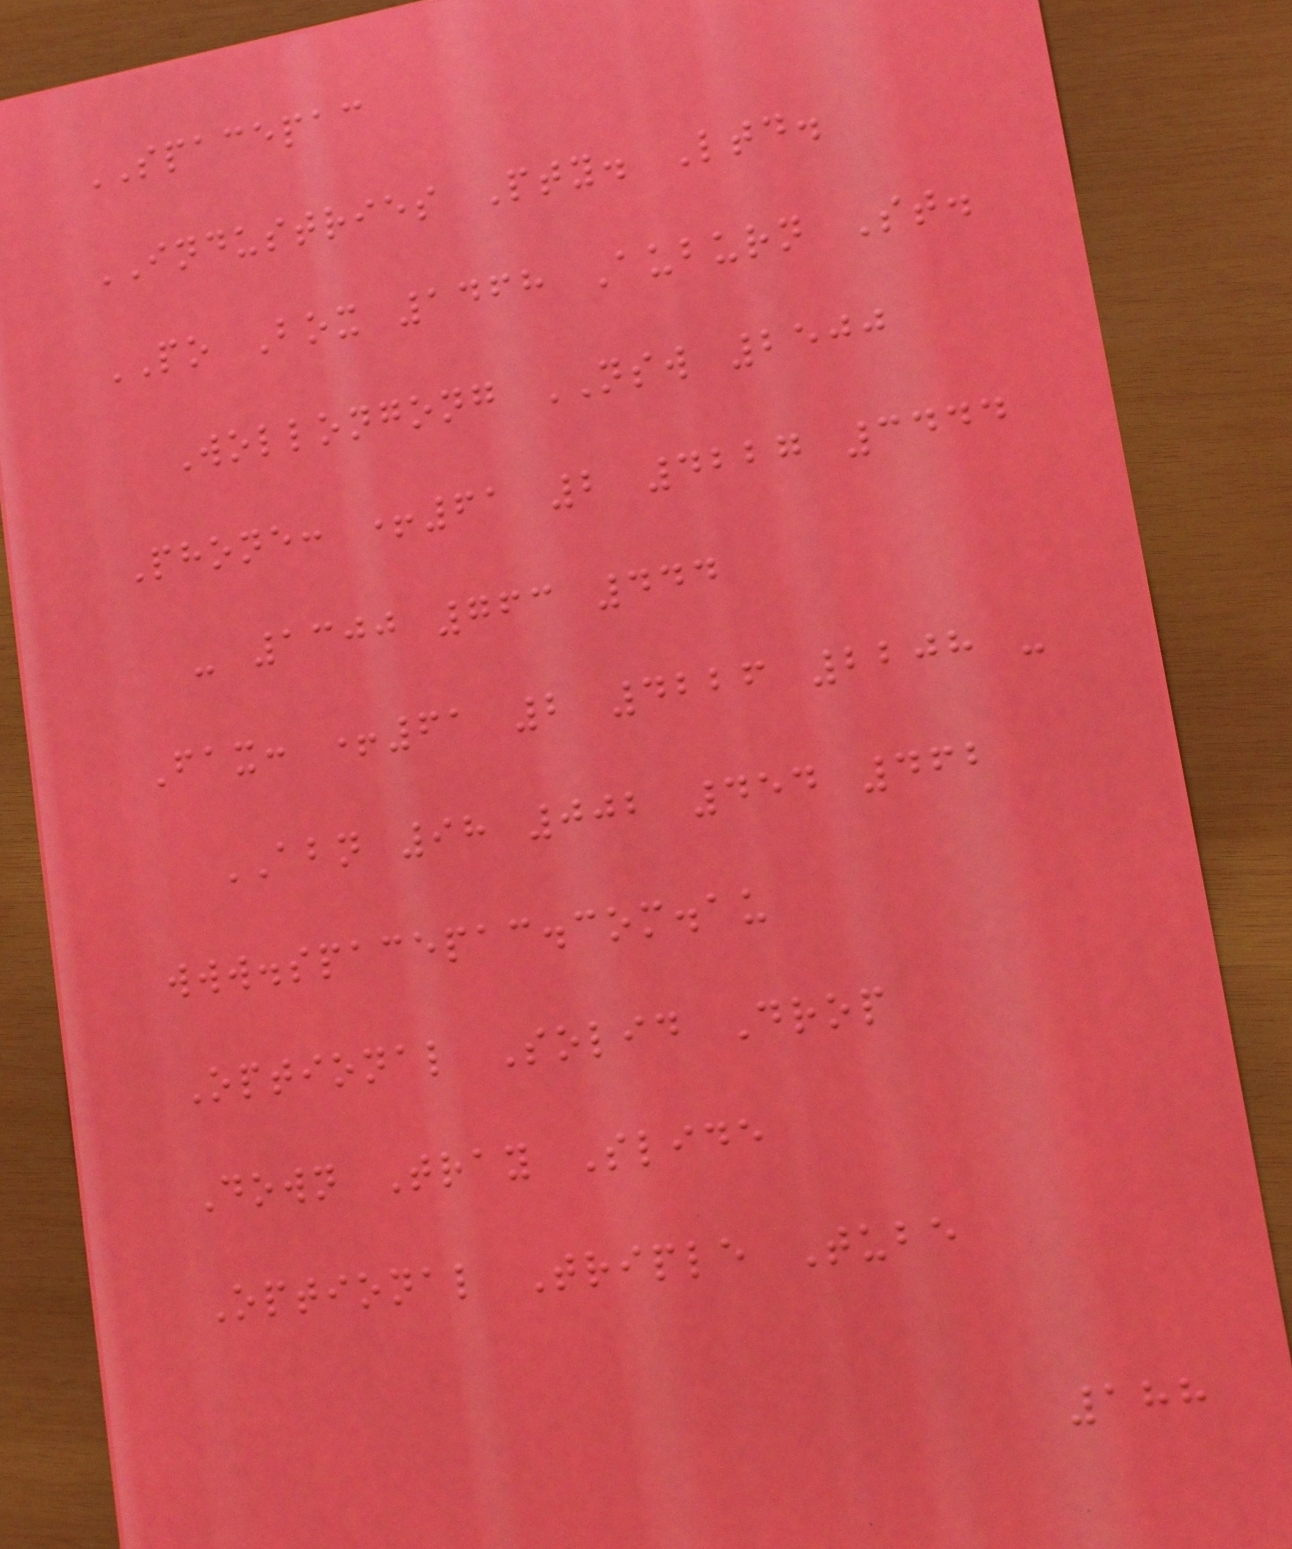SPACEPAC
INDUSTRIES Pty. Ltd.
PO Box 1468 Auburn St.
Wollongong NSW 2500
Phone: +61 2 4227 3444
- 1300 763 444
Fax: +61 2 4226 2208 -
ABN 98 002 454 462
www.spacepac.com.au
Optional Solid Drop
Down Tray Slide
Optional Triple Tube
188
